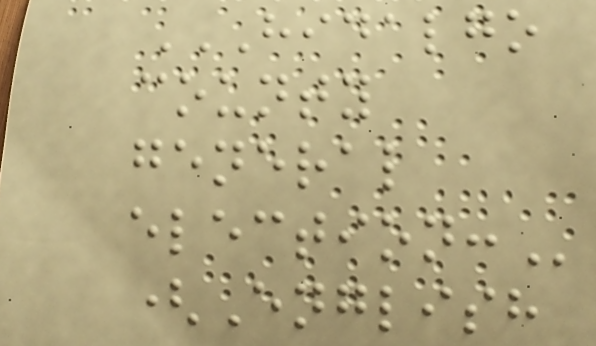HIDALGO
COUNTY
GENERAL
ELECTION:
(English
